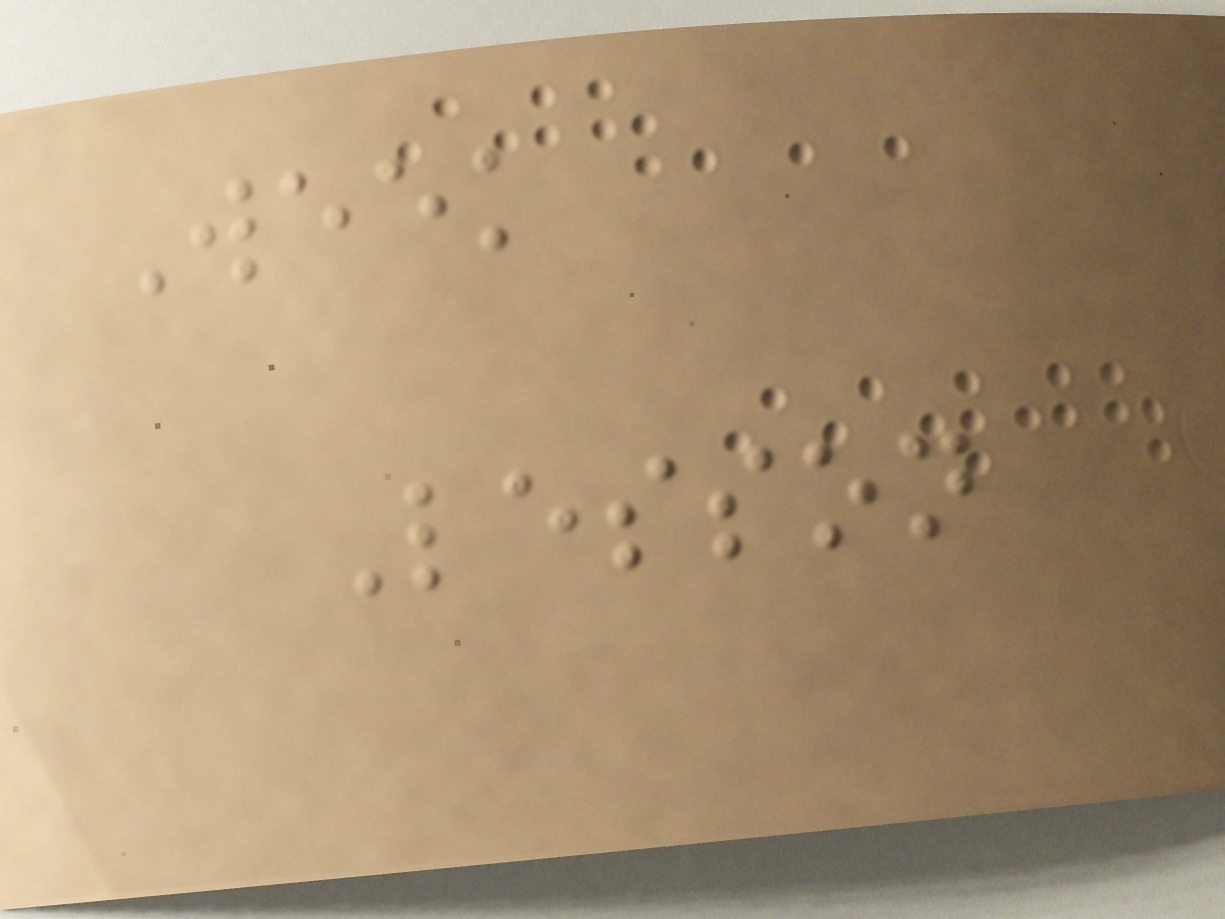Week
Lesson
